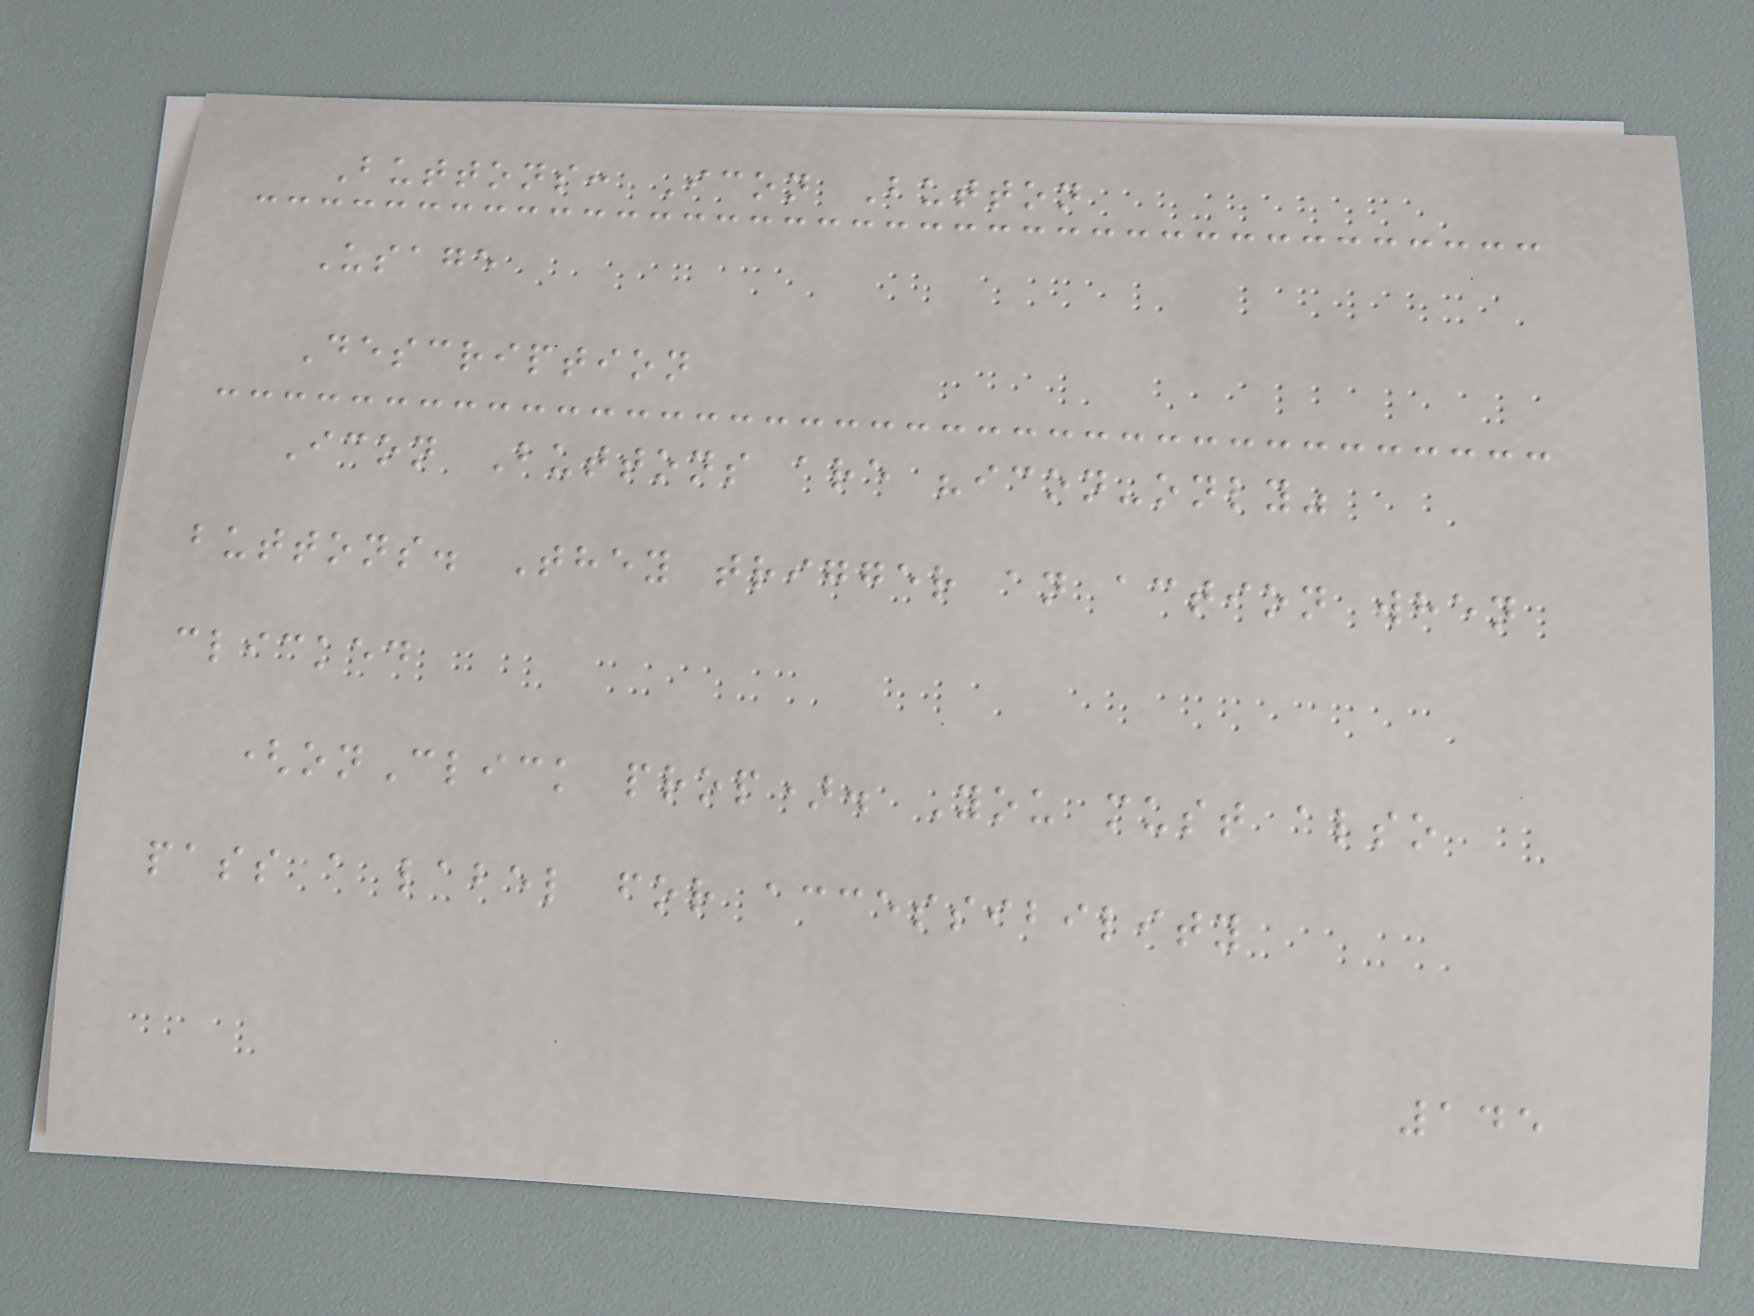Buttons: Icon Button
Usage
Description
Icon Buttons are "icon-only"
buttons. They trigger an action when
clicked
(onClick prop). You must also
pass a label for accessibility
145
